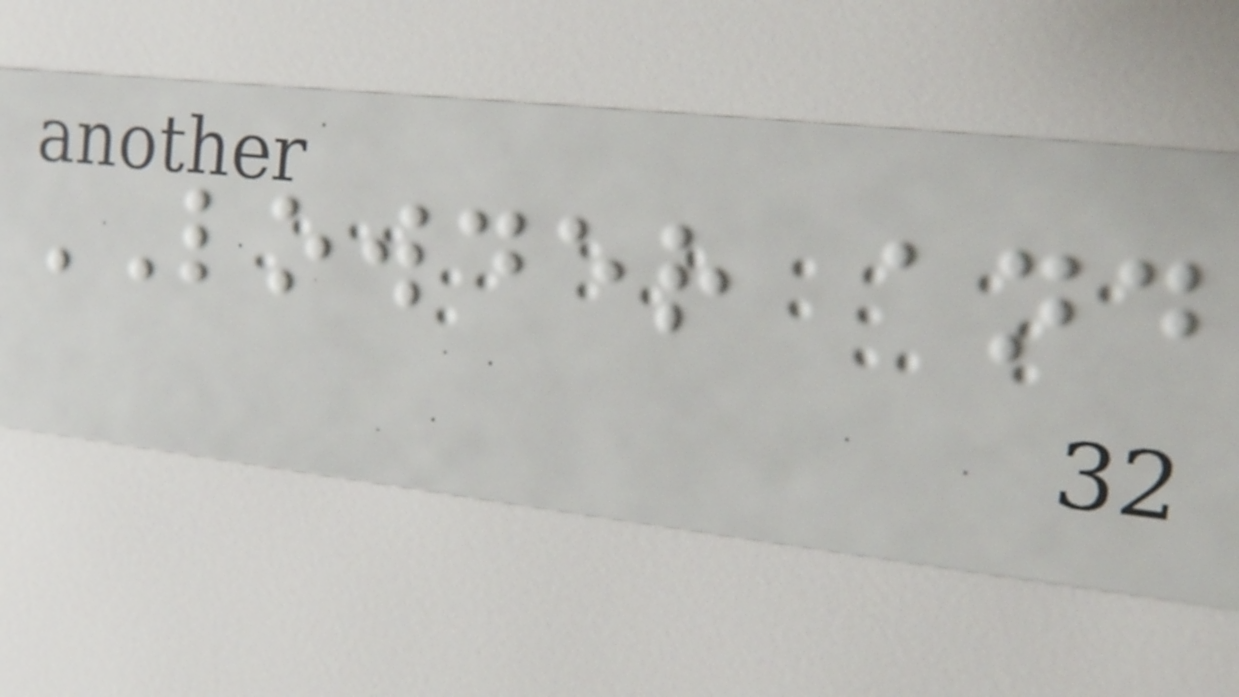LOWDER and
